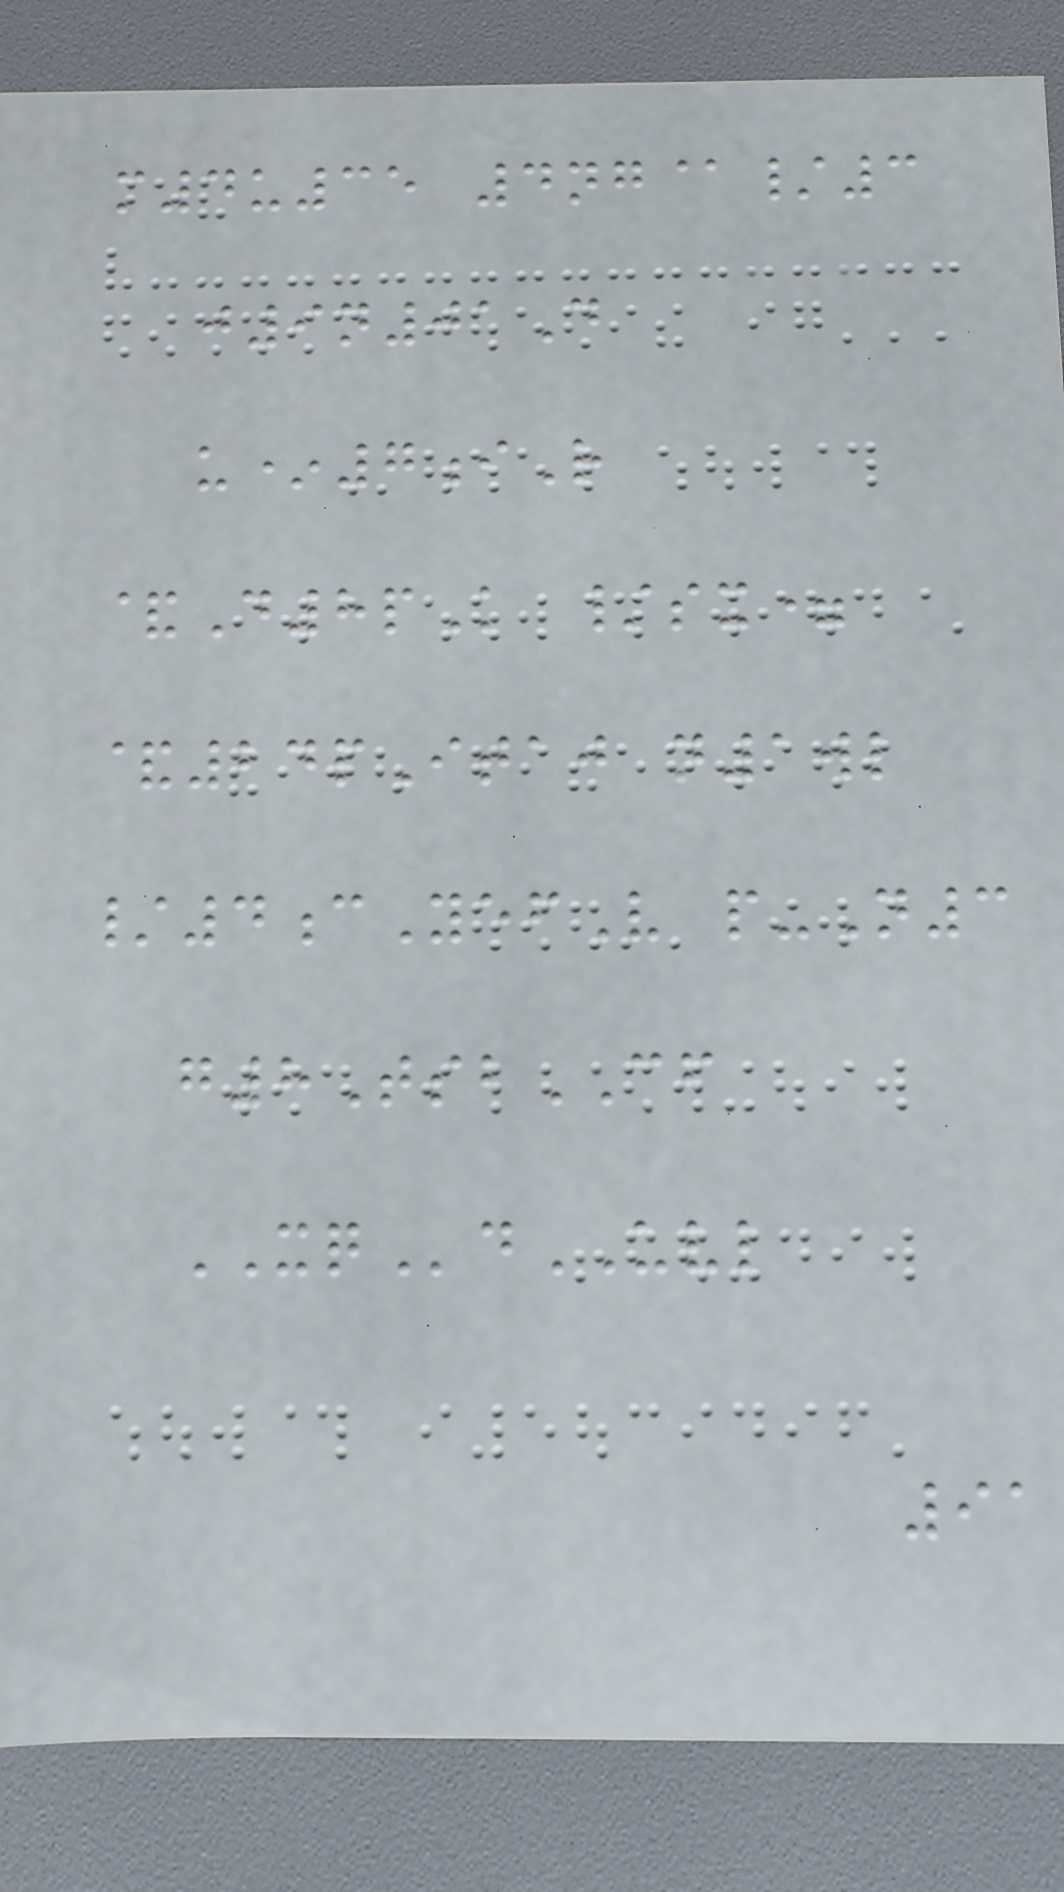m4u35 4ng@/3
j9n01D
u*7iR
&D8pK /sx=
&24pItaj n1wl
/4cYefV p-N3
g8TsbCF
XQdUVL
91
